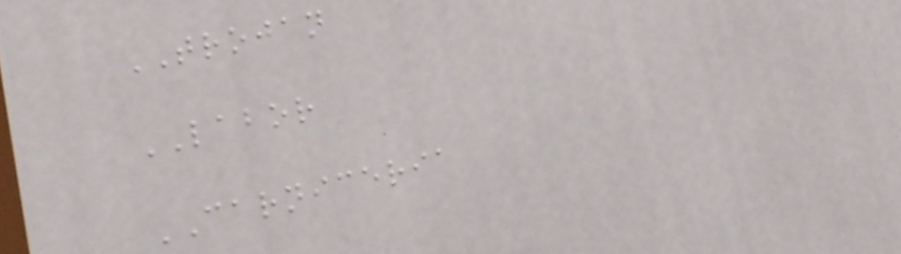TROJAN
LABOR
CARNICERIA
